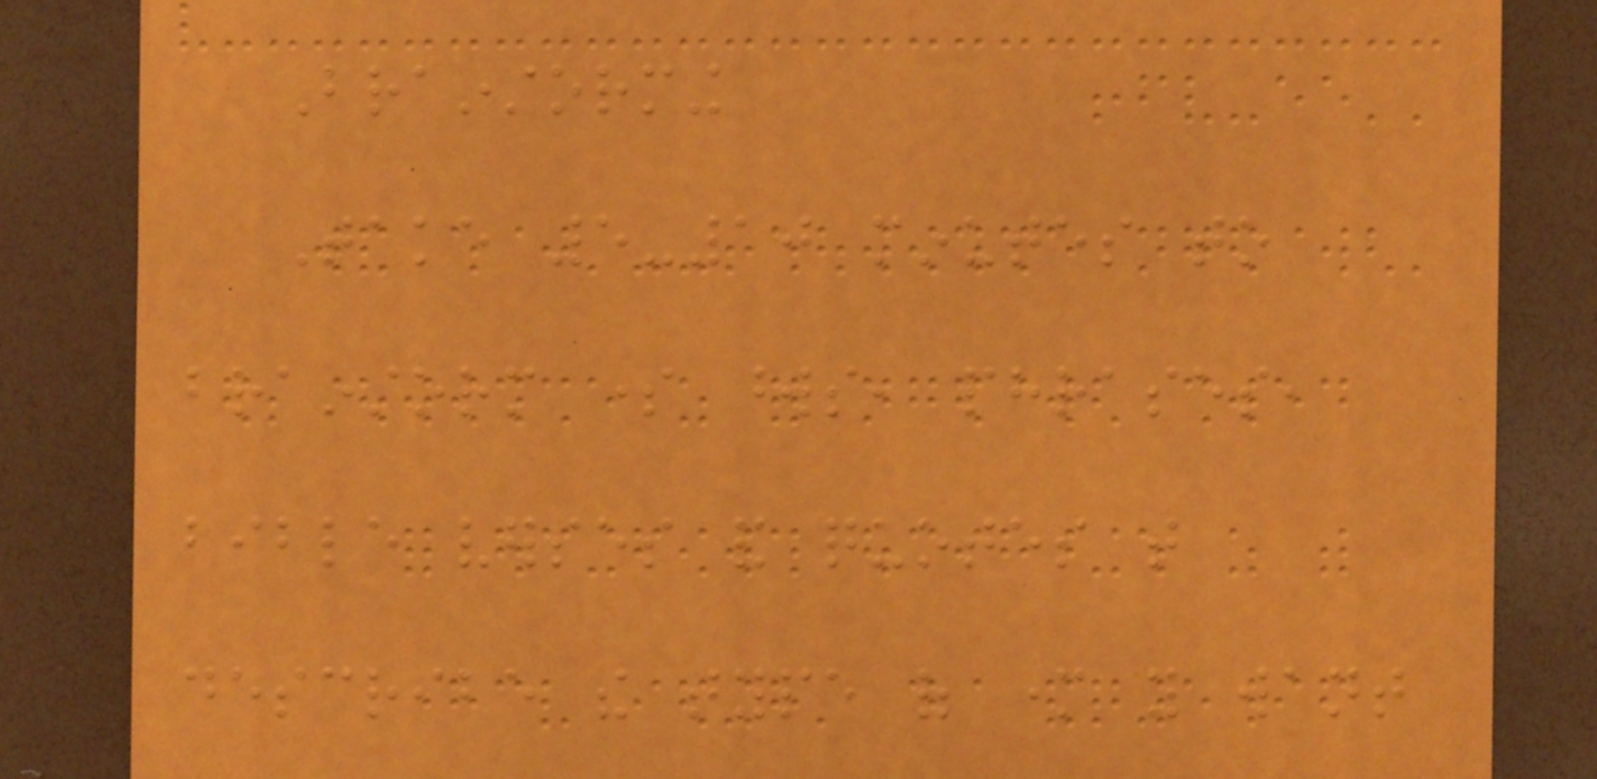Brainstorming
Take 5-10 minutes to
brainstorm some words, phrases,
bible verses and quotes that
describe the type of mother you want
